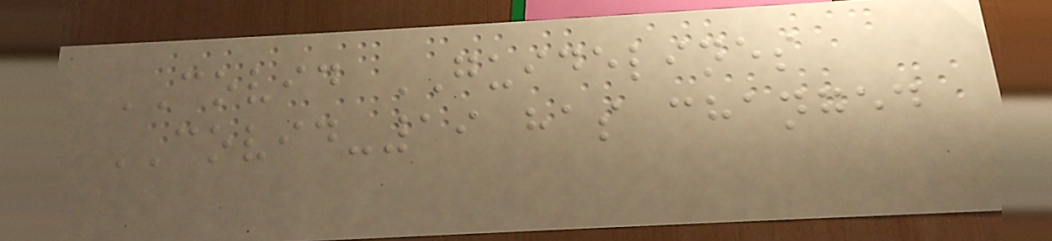COVID GUIDELINES
COVID-19 has changed
